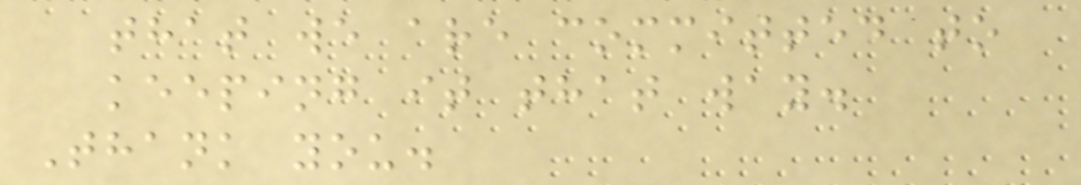that we are committed to
keeping it that way.
Thank you.
